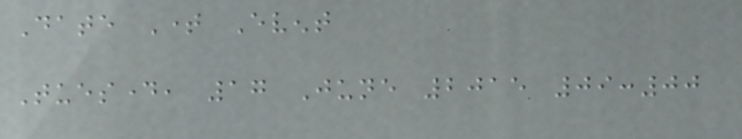Date Time Event
Tuesday, 17 June 2015 09:00
